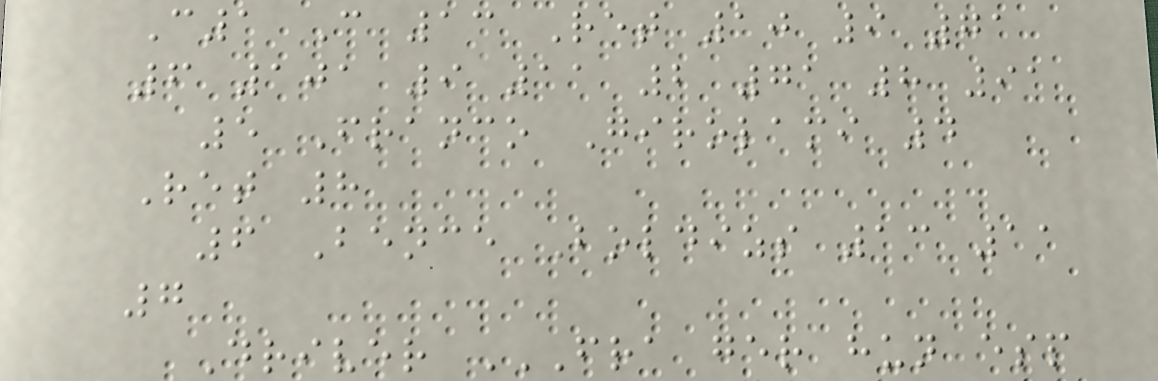C1 C 13 Ret 10 9 71
6 101 9 11 2 71 8 91
5 Franco Girolami 4
Ret 8
6 Bence Boldizs 13 11
7
Driver FRA GER HUN ESP
